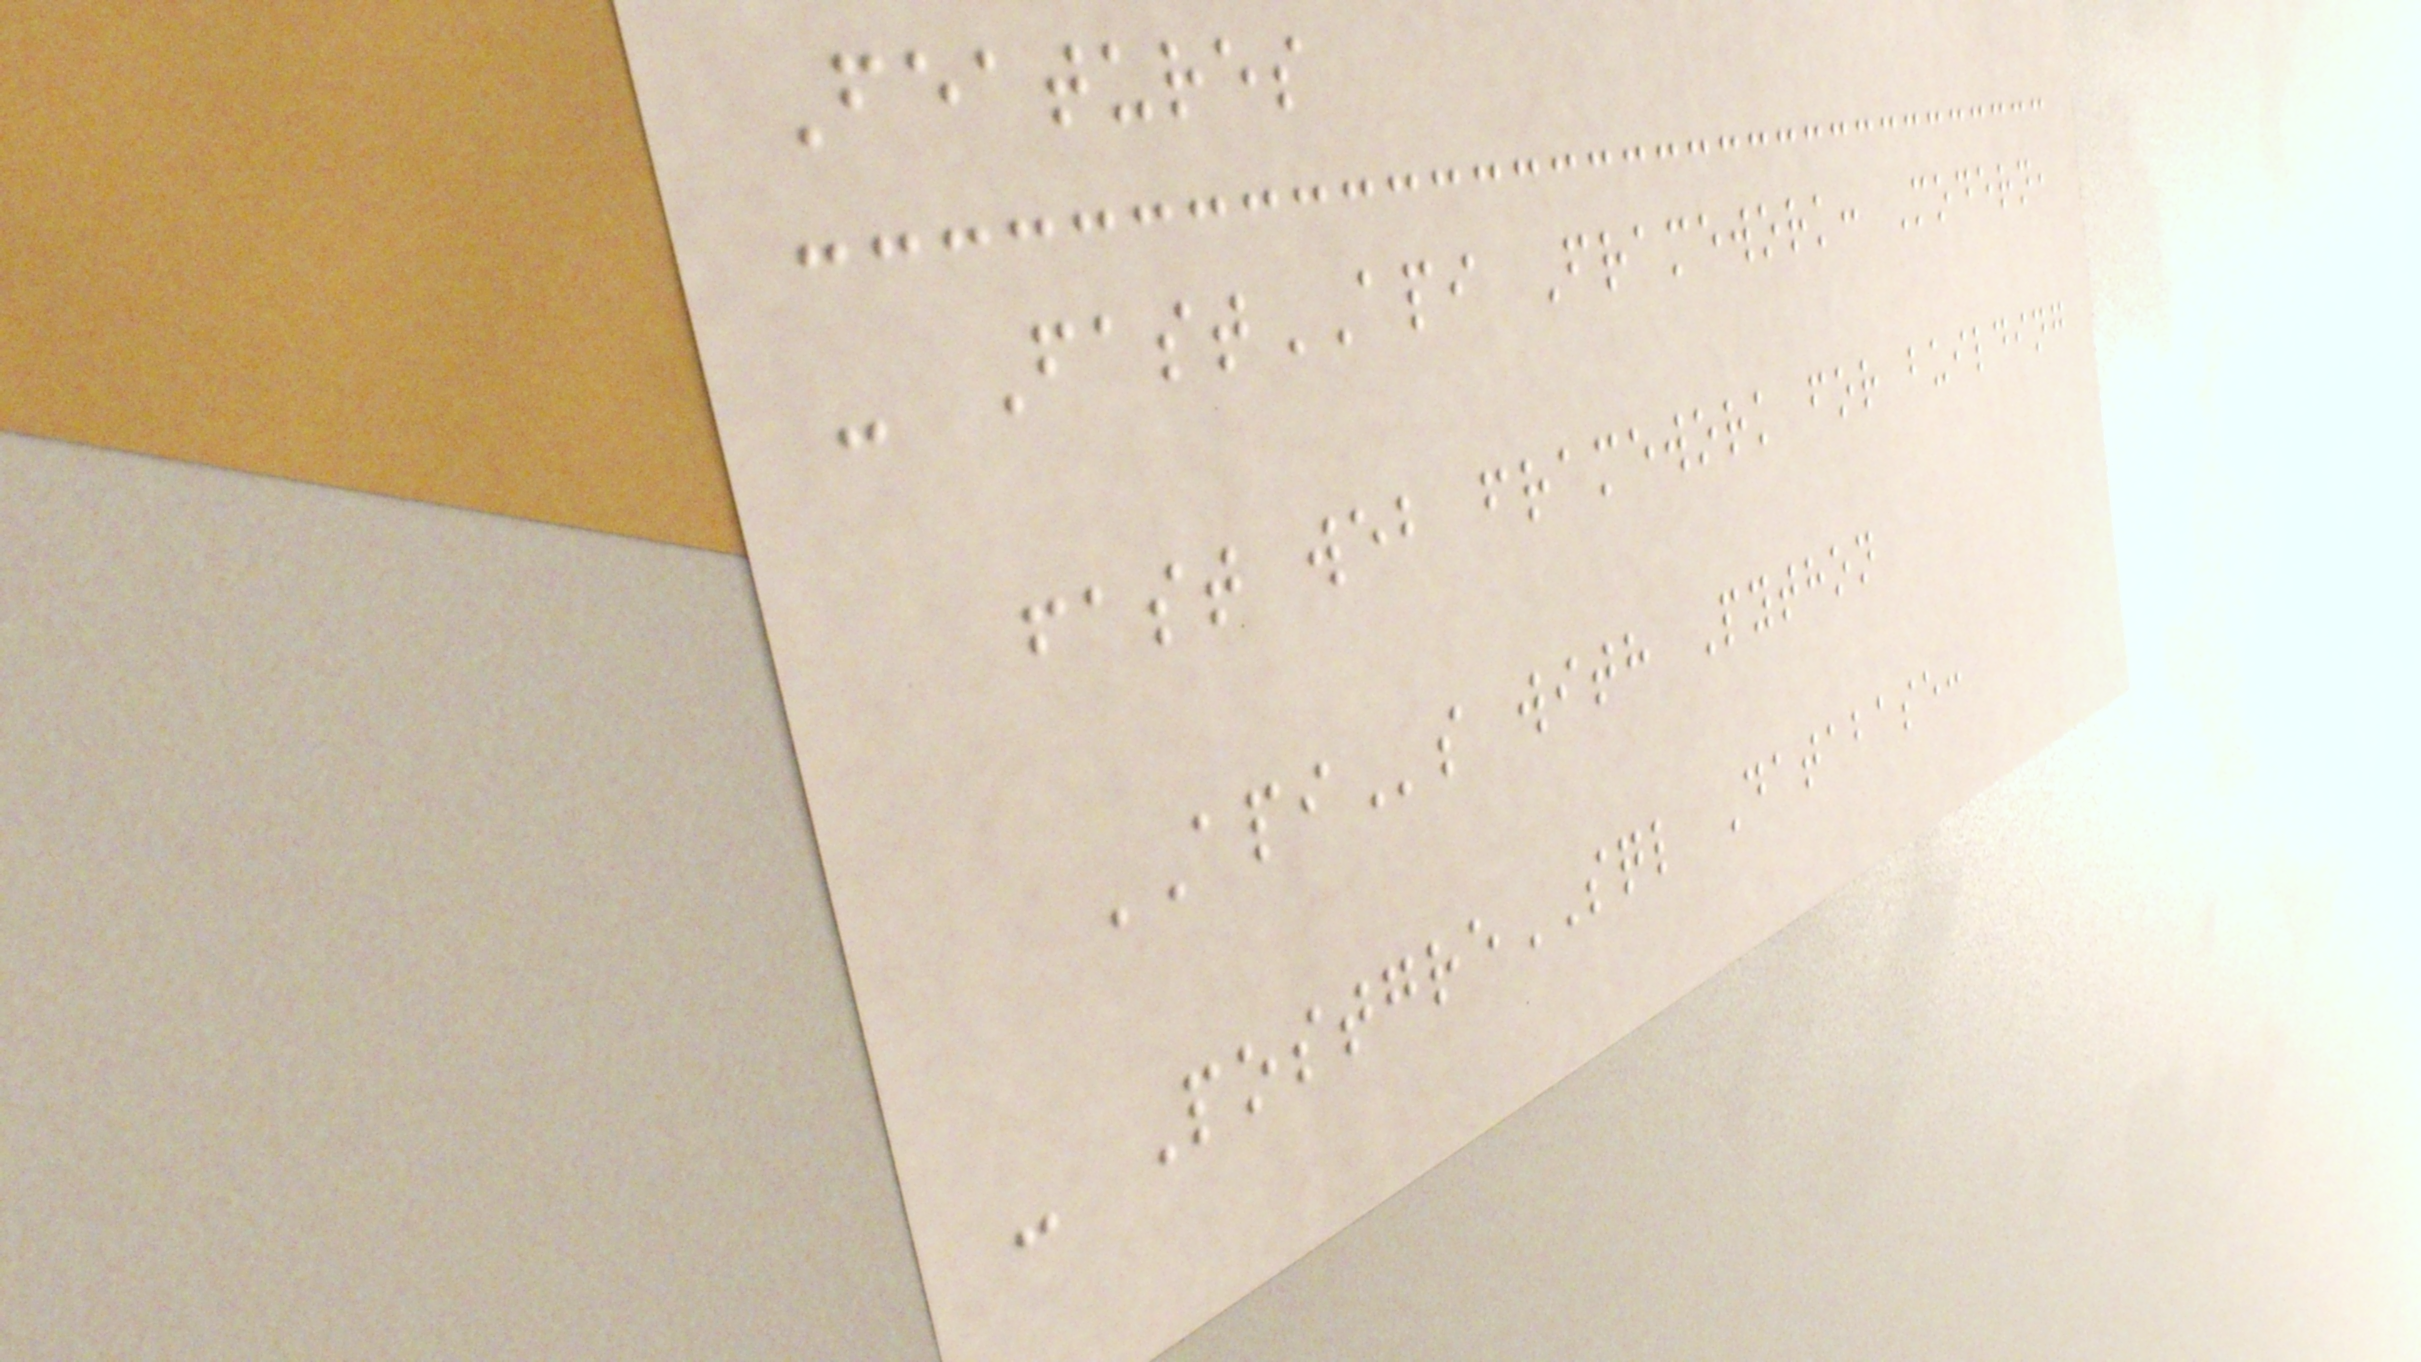Features
- FastAPI Framework: Modern,
fast web framework for building
APIs with Python
- PostgreSQL Database:
